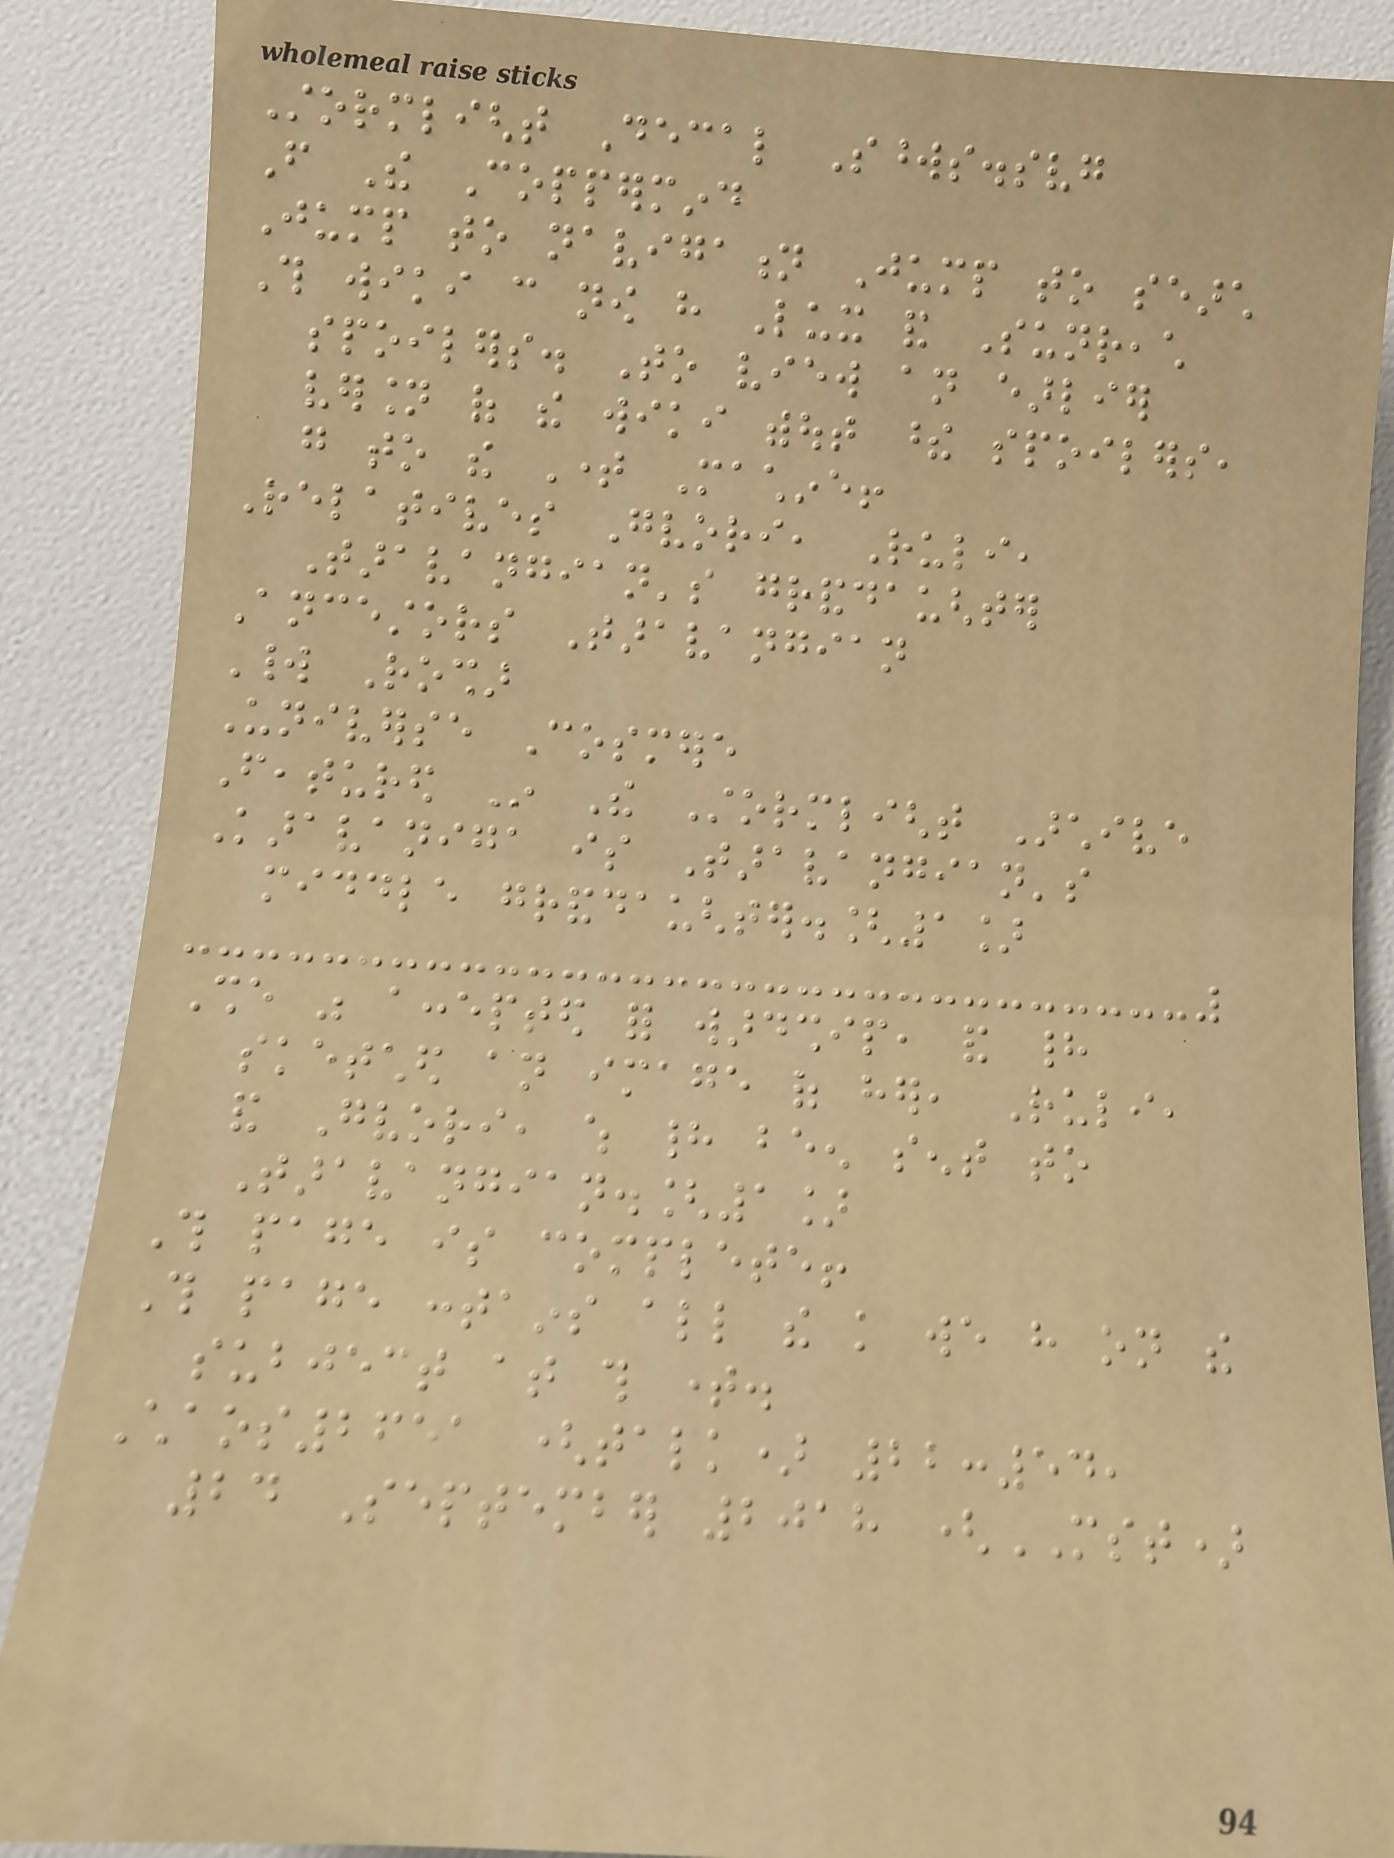Stormlight Decal Swords.svg
From The Coppermind
Jump to navigation Jump to search
This wiki can now have Lux and Sunreach
spoilers. To view an earlier
version of the wiki without these spoilers,
go to the Time Machine!
Relatives Gvori, Ruli,
Taravangian's granddaughter
Ancestors Taravangian
World Roshar
Universe Cosmere
Featured In The Stormlight Archive
Karavaniga is Taravangian's
middle granddaughter.[1]
She was accepted for wardship, and had
sketched an image of her, Ruli,
and Gvori, which had been sent to
Taravangian.[1]
This page is complete!
This page contains all the knowledge we have on the
subject at this time.
Chaos2651 (talk) 22:54,
24 September 2018 (MST)
